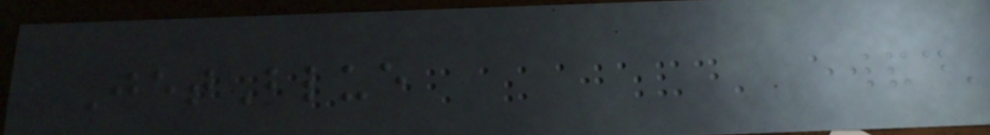JetBlue
